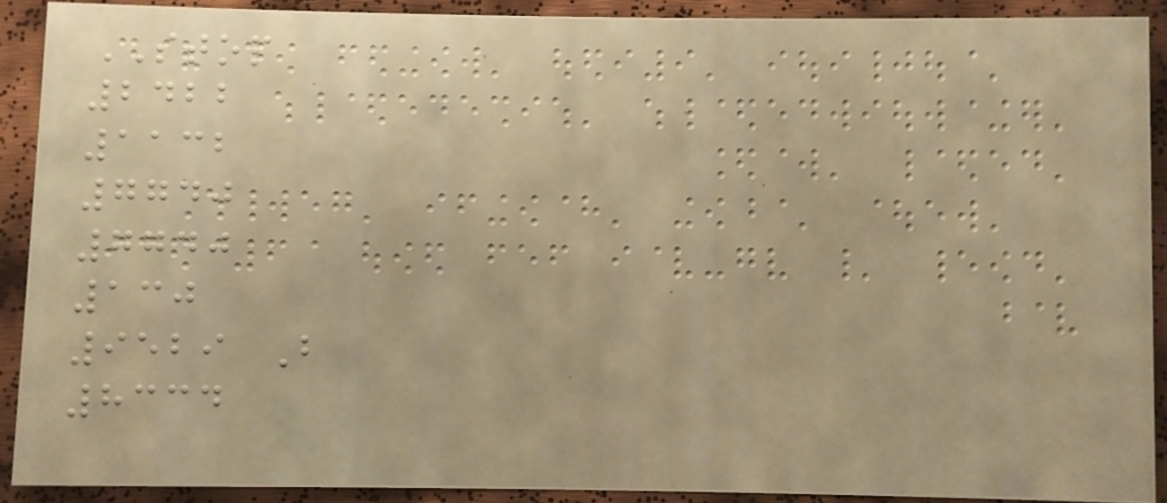STOP
2422
1132
7740
7740
130
9529 B
8334
